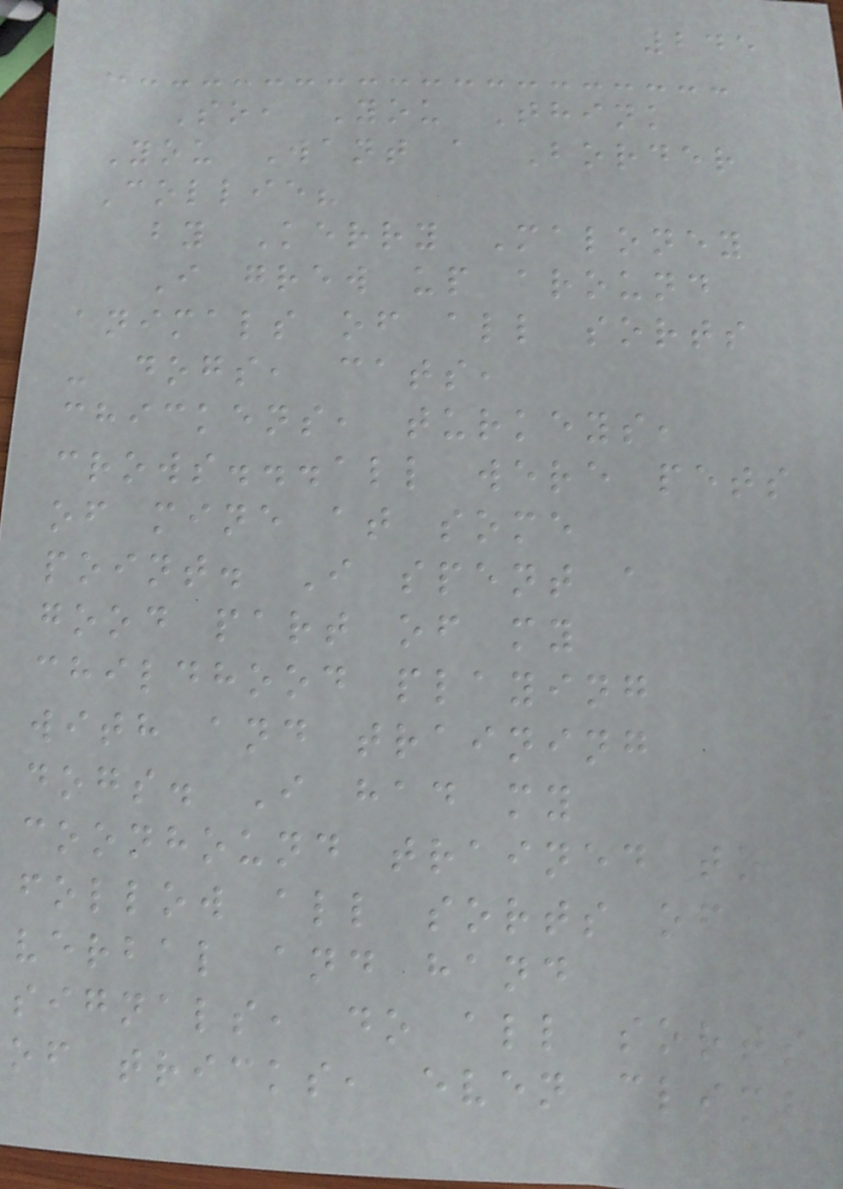245
So, You Think
You Want a Border
Collie?
by Kerry Maloney
I grew up around
animals of all sorts
- dogs, cats,
chickens, turkeys,
crows...all were pets
of mine at some
point. I spent a
good part of my
childhood playing
with and training
dogs. I had my
coonhound trained to
follow all sorts of
verbal and hand
signals, do all sorts
of tricks, even climb
